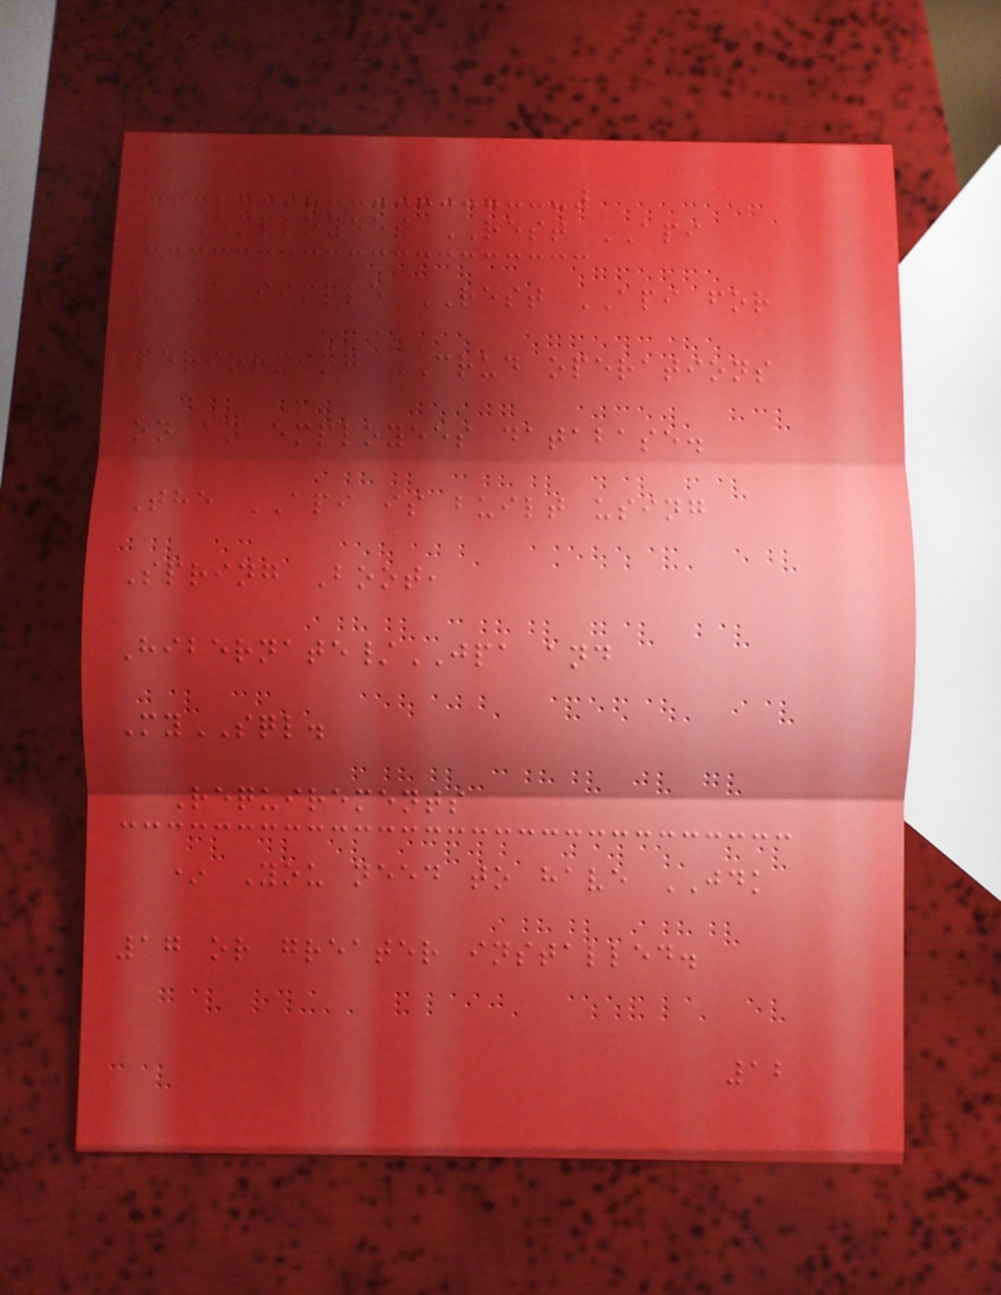Employees REST API
A simple REST API for
performing CRUD operations
on an employees database.
The API is built using
Spring Boot,
Hibernate/JPA and
MySQL.
Requirements
* You need to have JDK
17 or greater installed.
12
